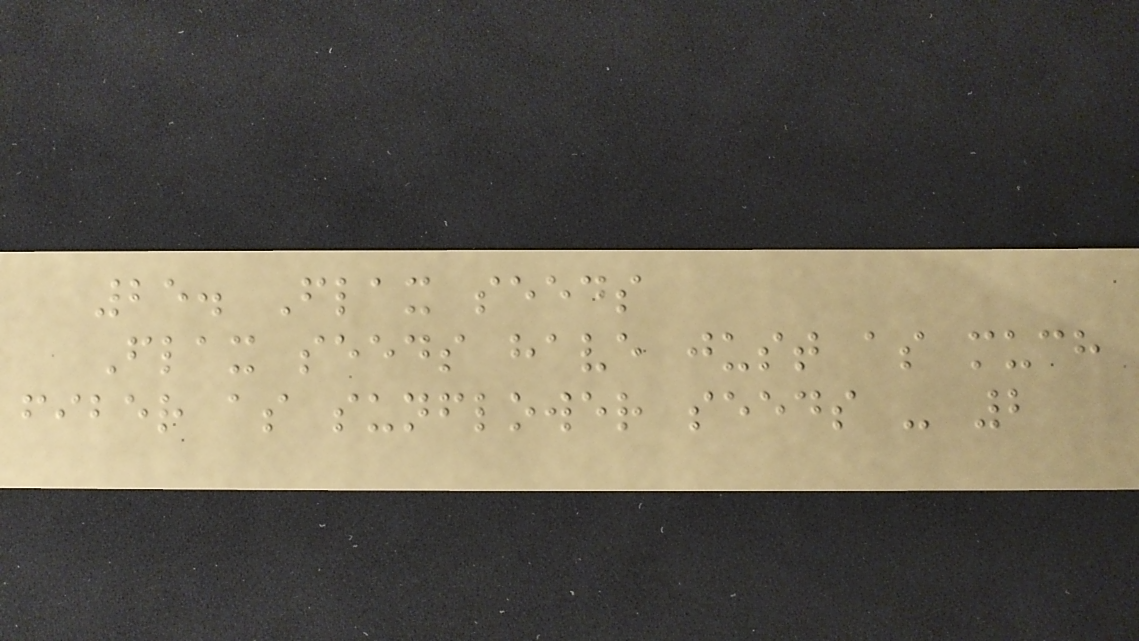25. Flax seeds
Flax seeds have just as much
fiber as sunflower seeds - 2
